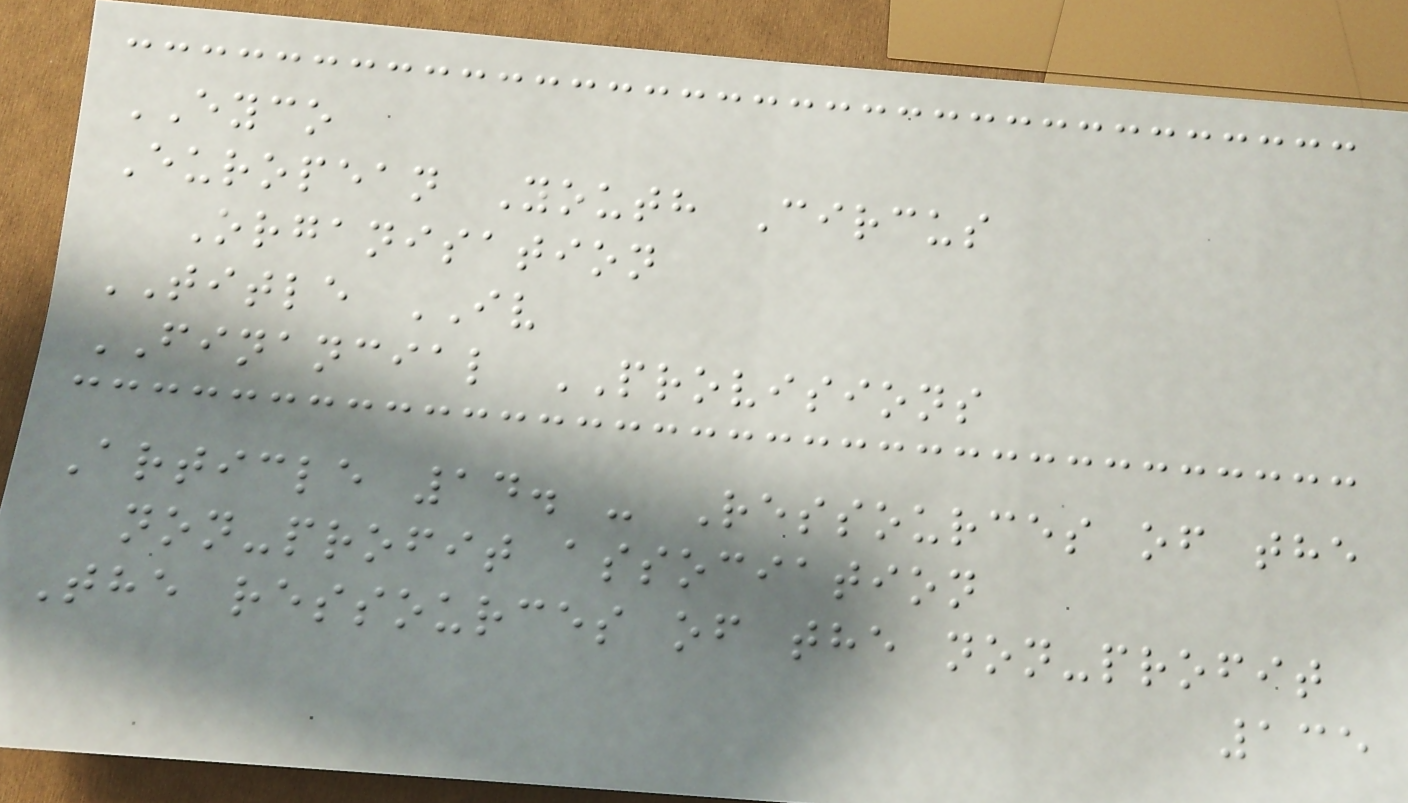EYCO
European Youth Circus
Organisation
TITLE IV
FINANCIAL PROVISIONS
Article 14. - Ressources of the
non-profit association
The ressources of the non-profit
135
